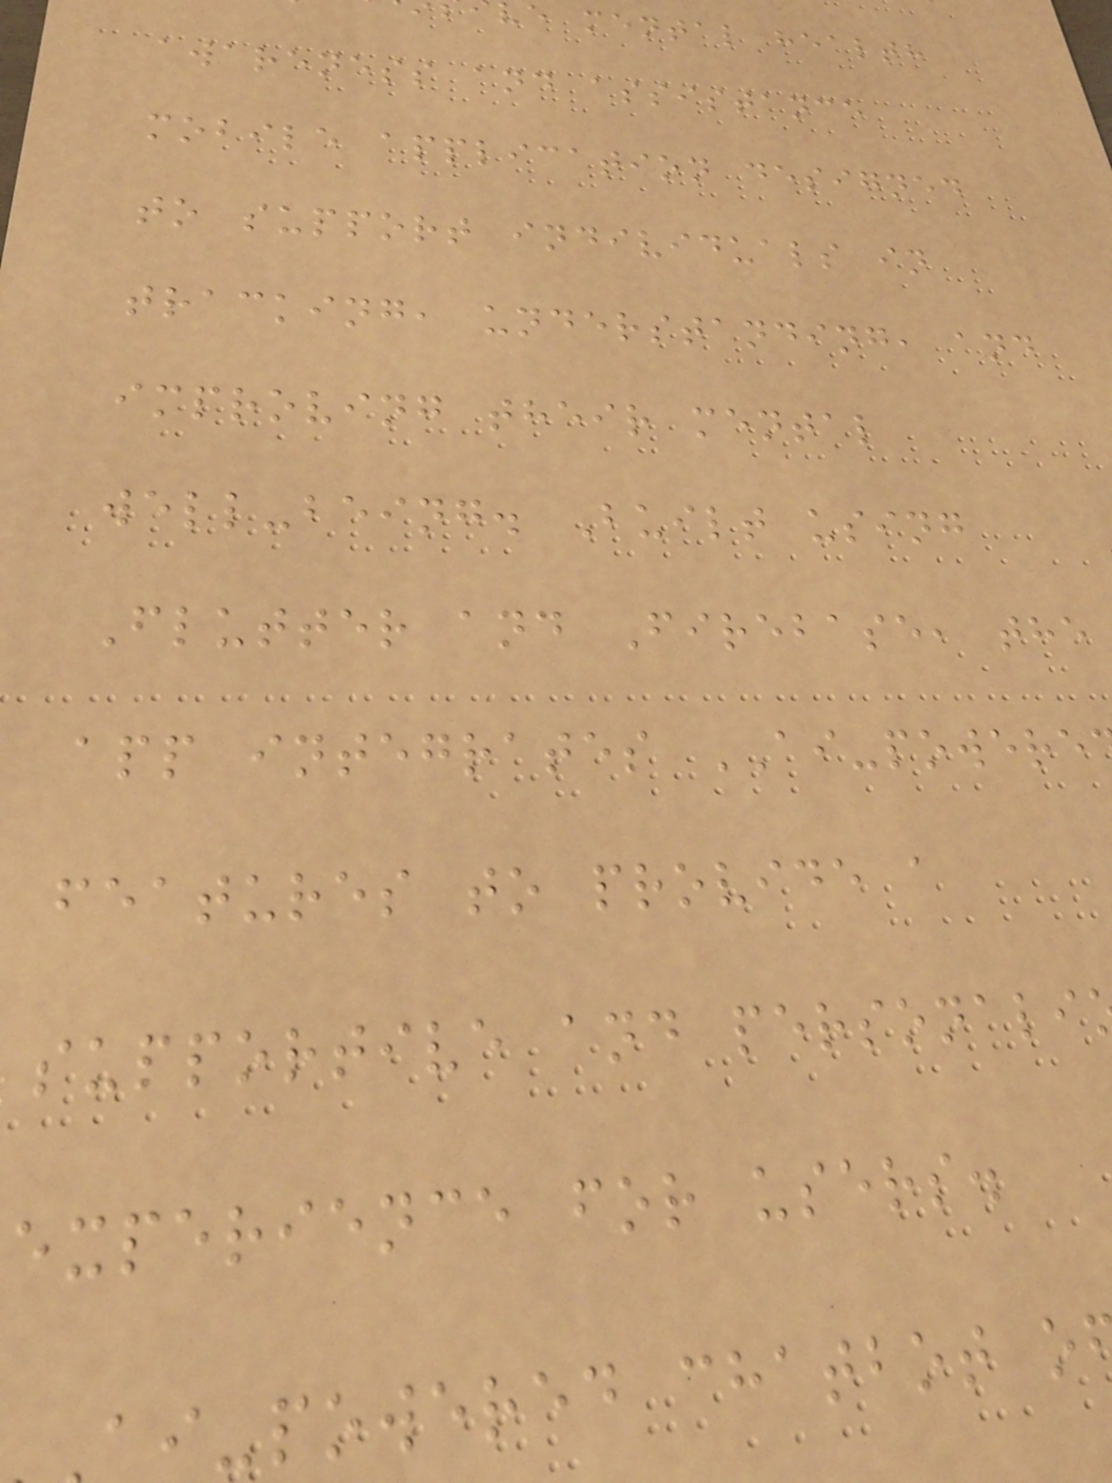e mental health
awareness and assistance
mobile application designed
to support individuals in
tracking, understanding, and
improving their mental
well-being. Built using
Flutter and Firebase, the
app integrates AI-powere
features to provide a
supportive and personali
experience for users.
i-powered chatbot o
